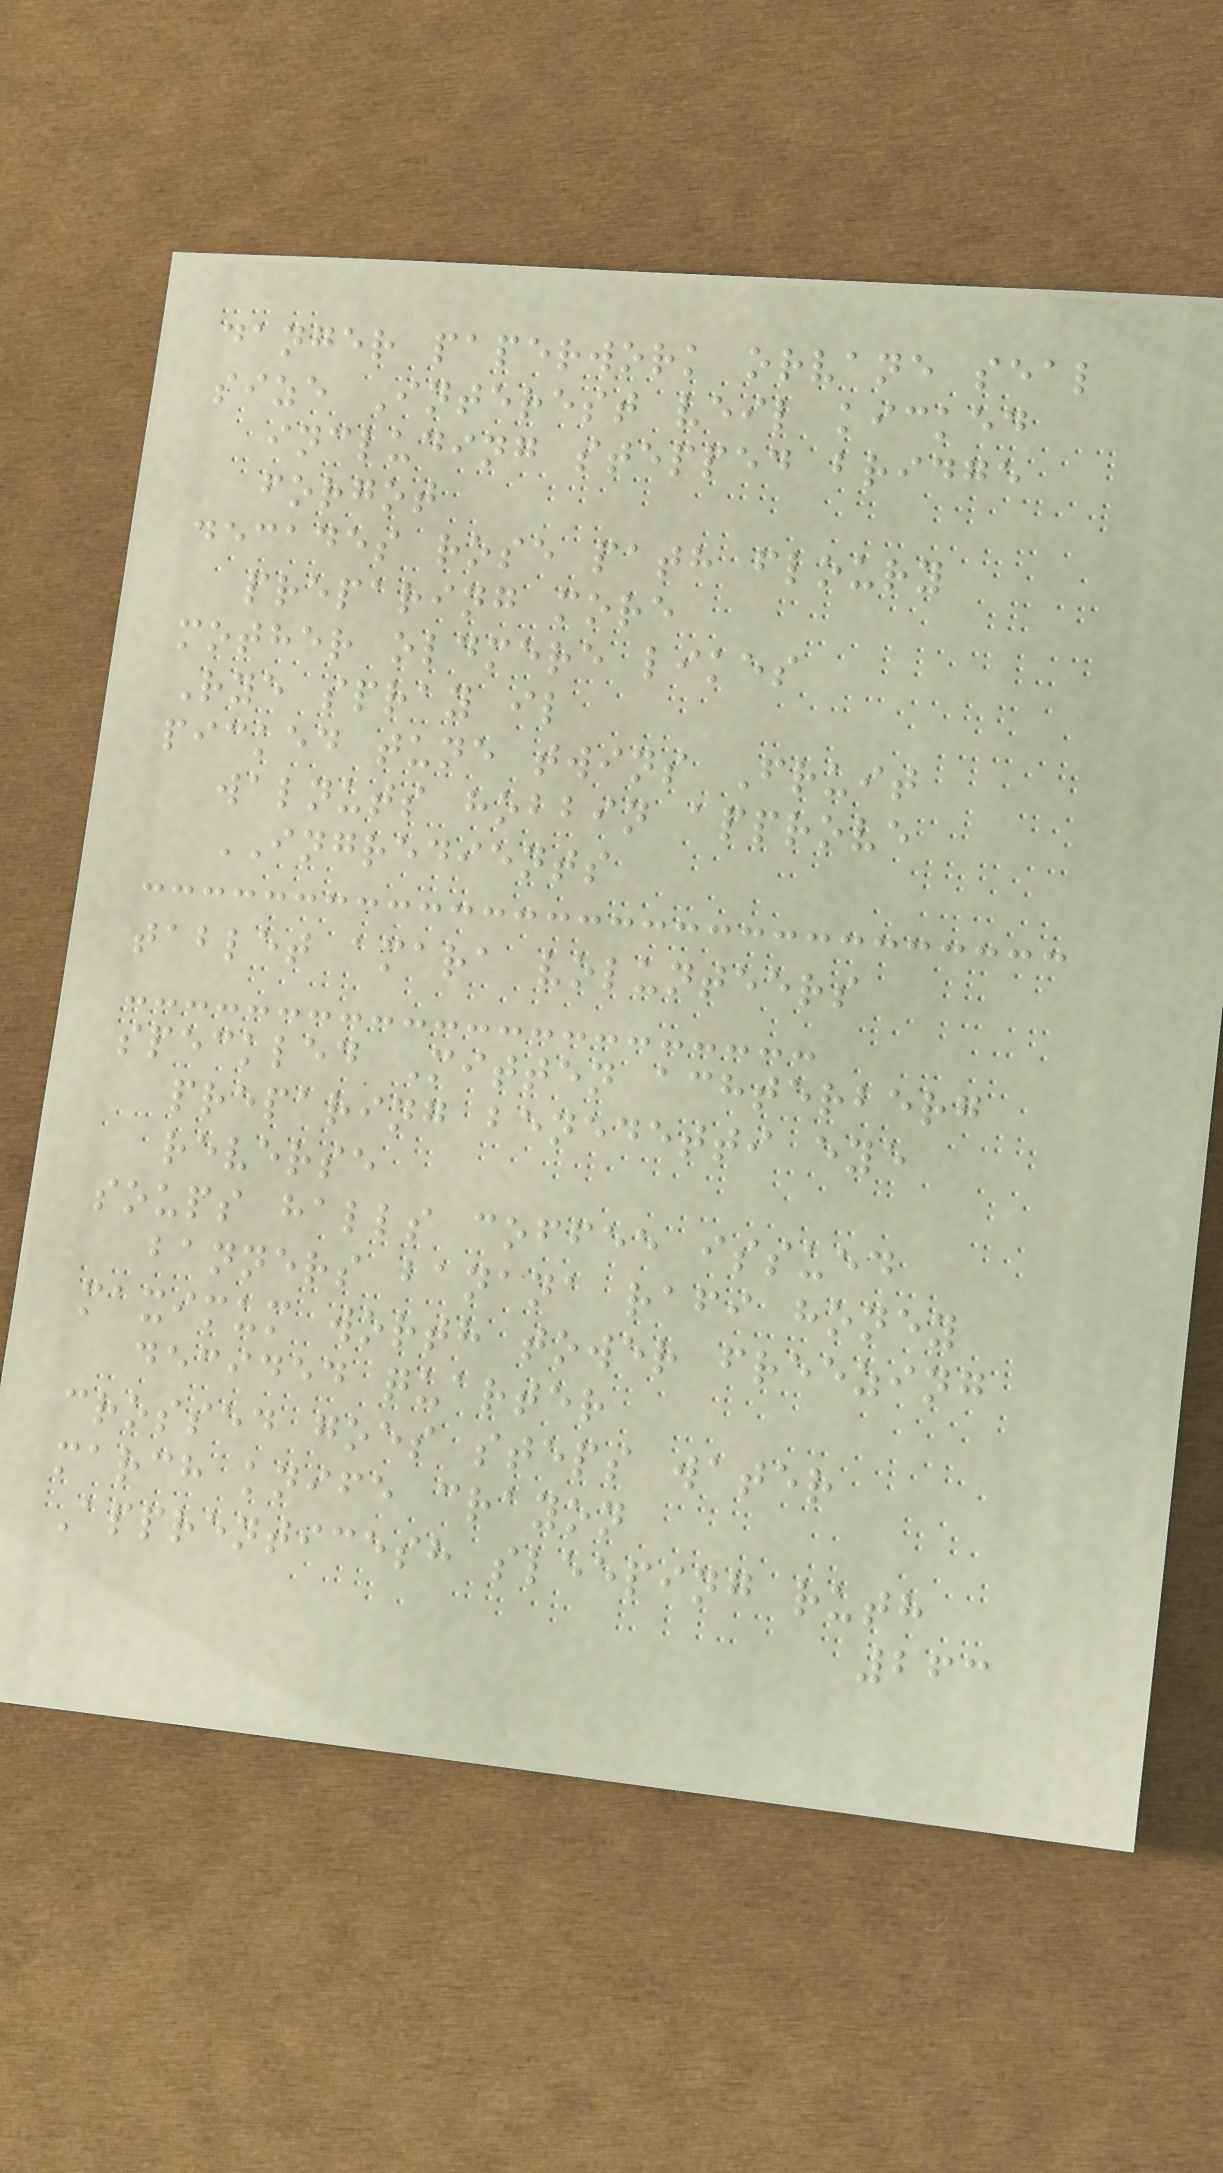danger paperwork orvane seal
size Interest veil kicked
including stepped bridge
forgot
decades rose path floury
preparing more
mother oldmere likes
Rye spray il
picked tune twins Fruit
walnuts hobbin approve
INGREDIENTS
tablet amara volunteers
speckled Mitten achterberg
preparing benedetti eye
reverse
soups halls coffee issued
banners banana rafi honey
maximum worth tower freezing
decided quarter
crossed goes steps water
march knife crayon
Apprenticesh sleeping ruth
263
